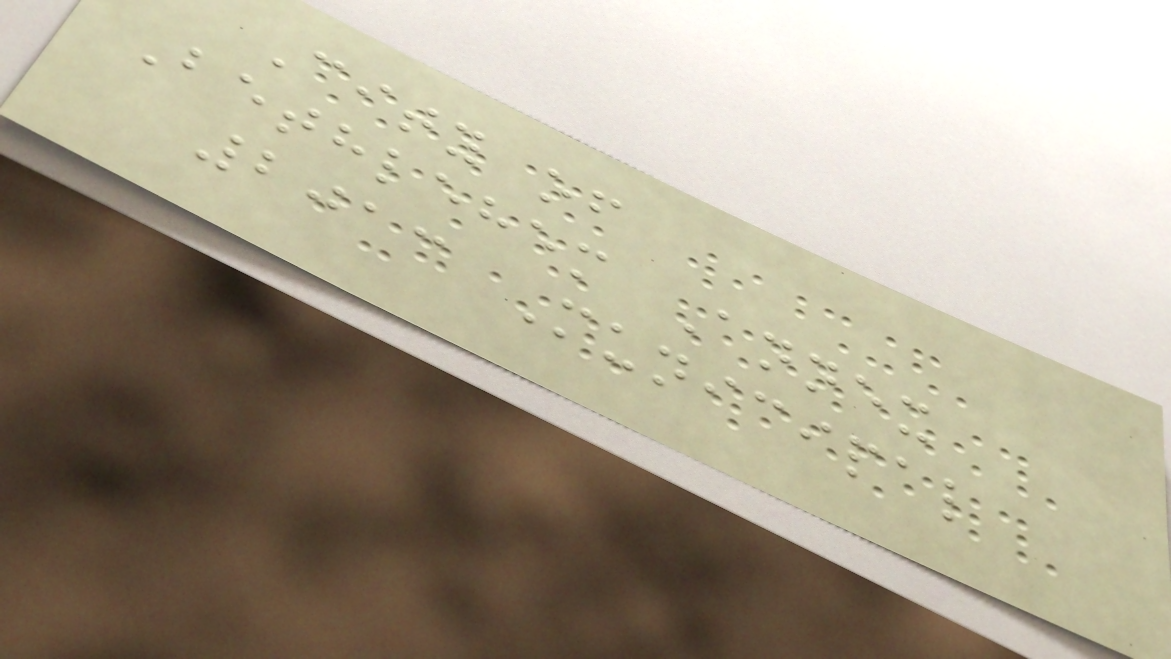City of
Bethlehem Annex
2013 Municipal
